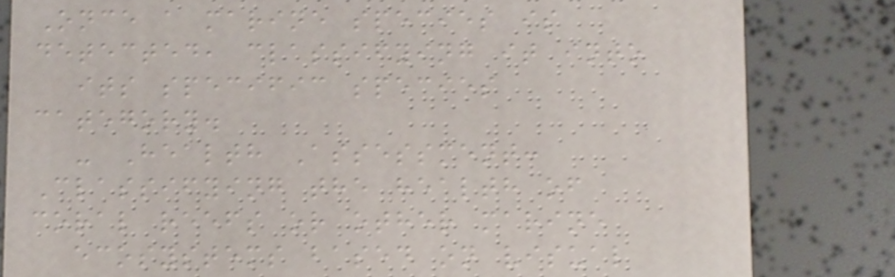Once a marine species is
detected, classifying it into
its specific species
category.
- Health Assessment:
Classifying the health of
coral reefs or other marine
ecosystems based on visual
